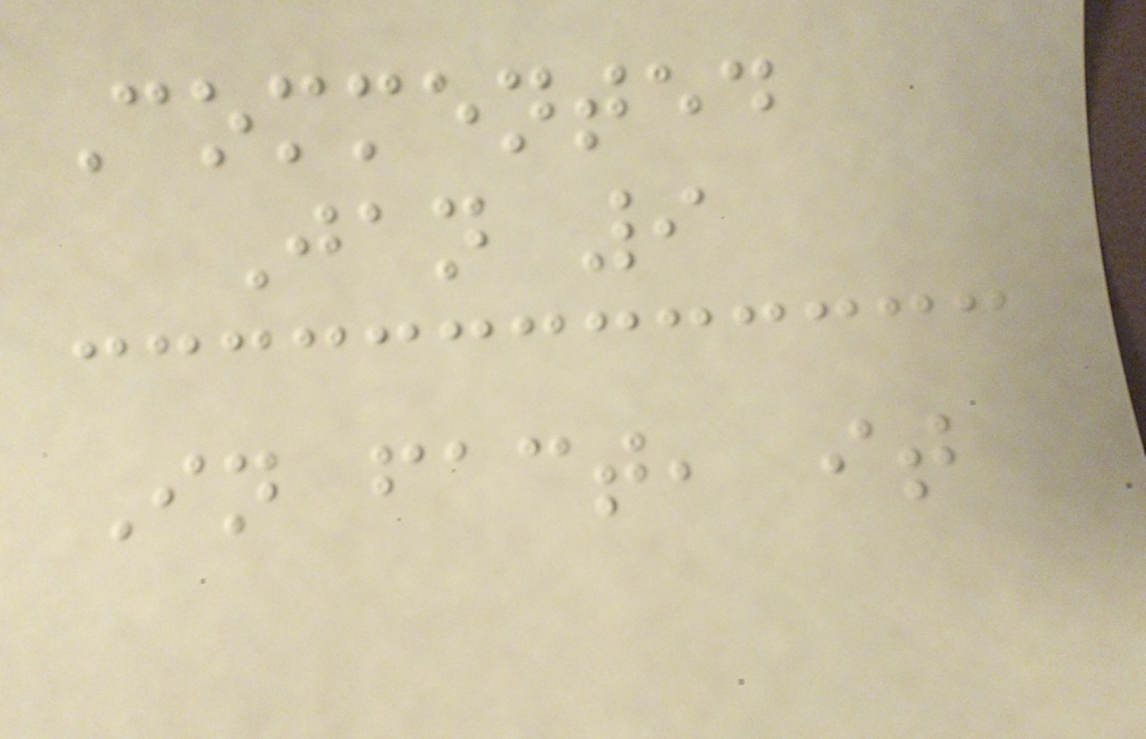Commented
Jan 9
In fact, it
